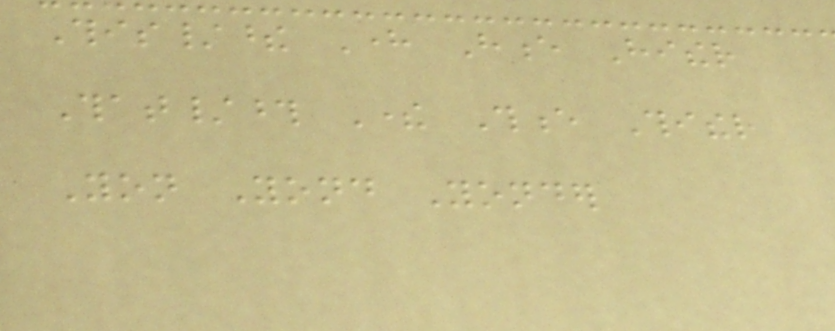This/these Here Hence Hither
That/those There Thence Thither
Yon Yond Yonder
